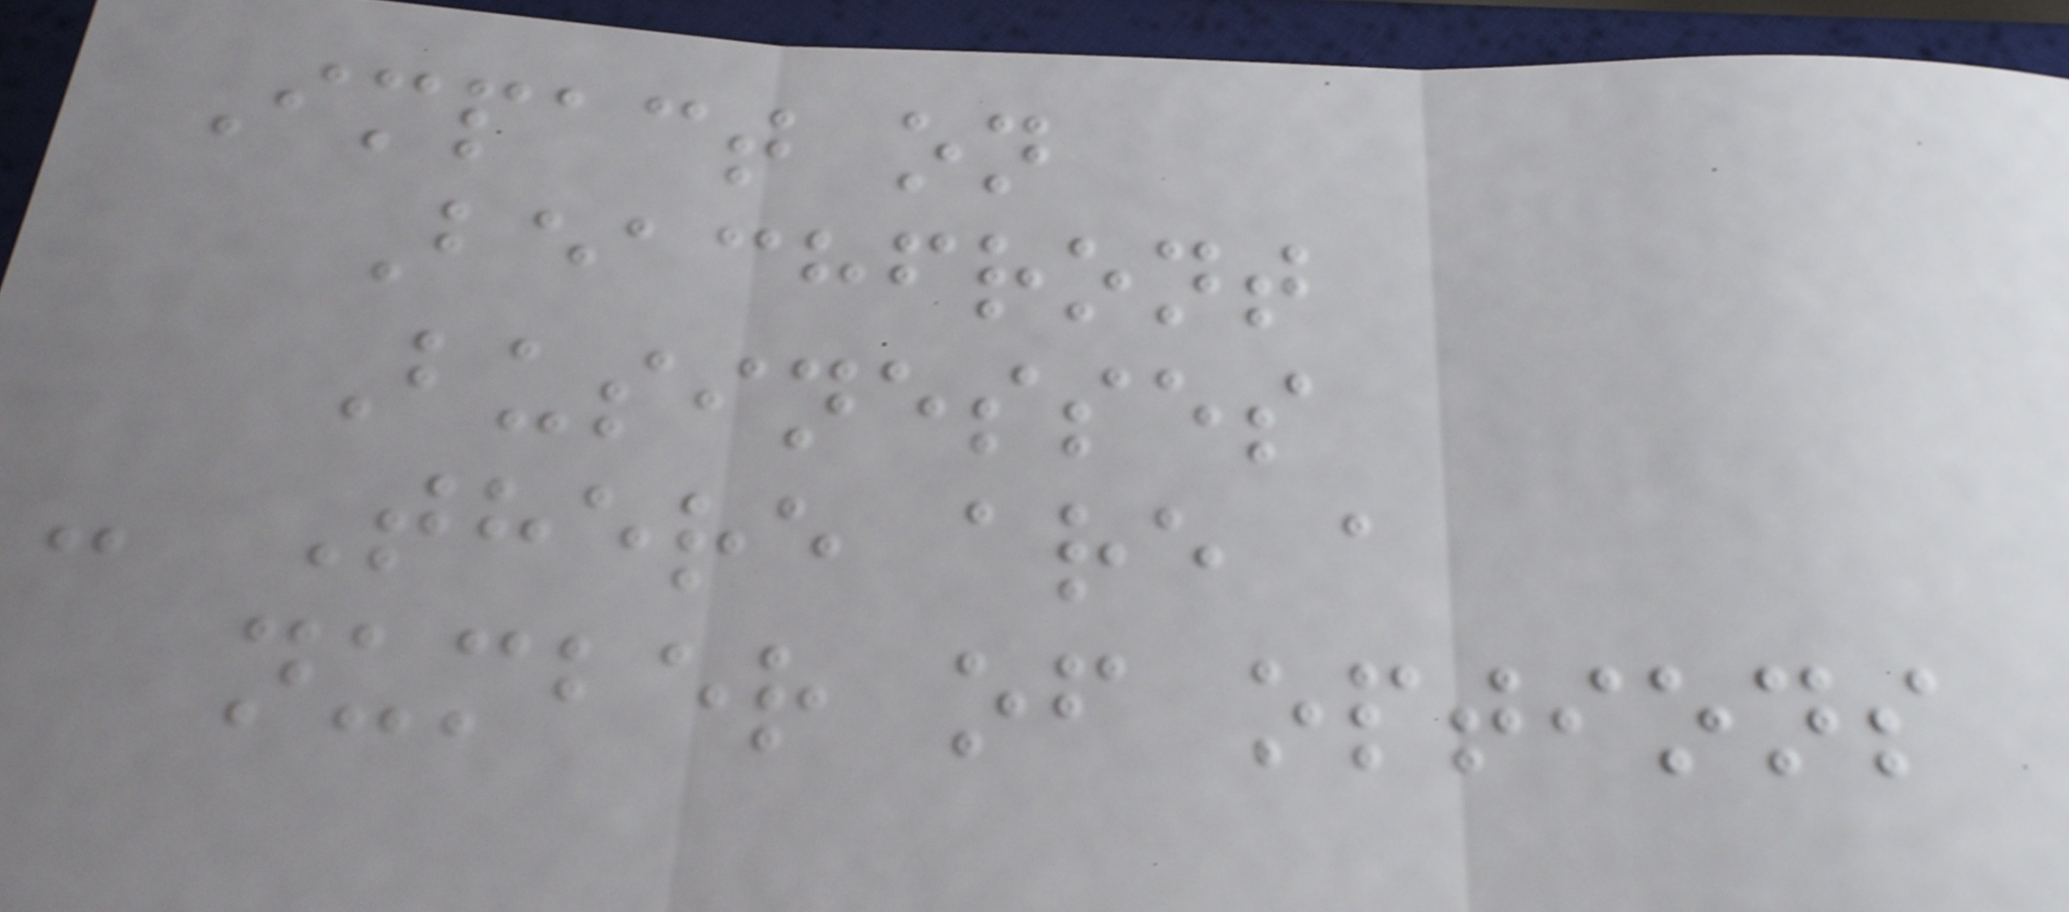Impact on
Beachfront
Businesses
- There are a
number of options
